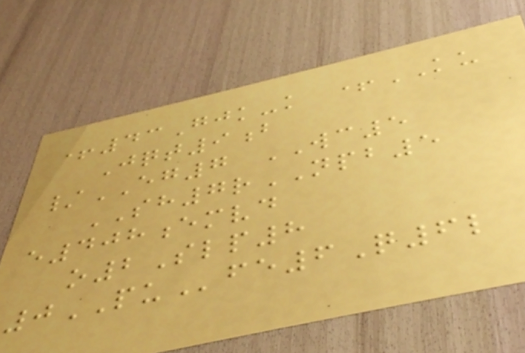+43Gjk-k +KU
Jqt9b
/EG7 WC5
SH7rNPB5
e408emvd
o2Slp8
0PUfe6Q6l
